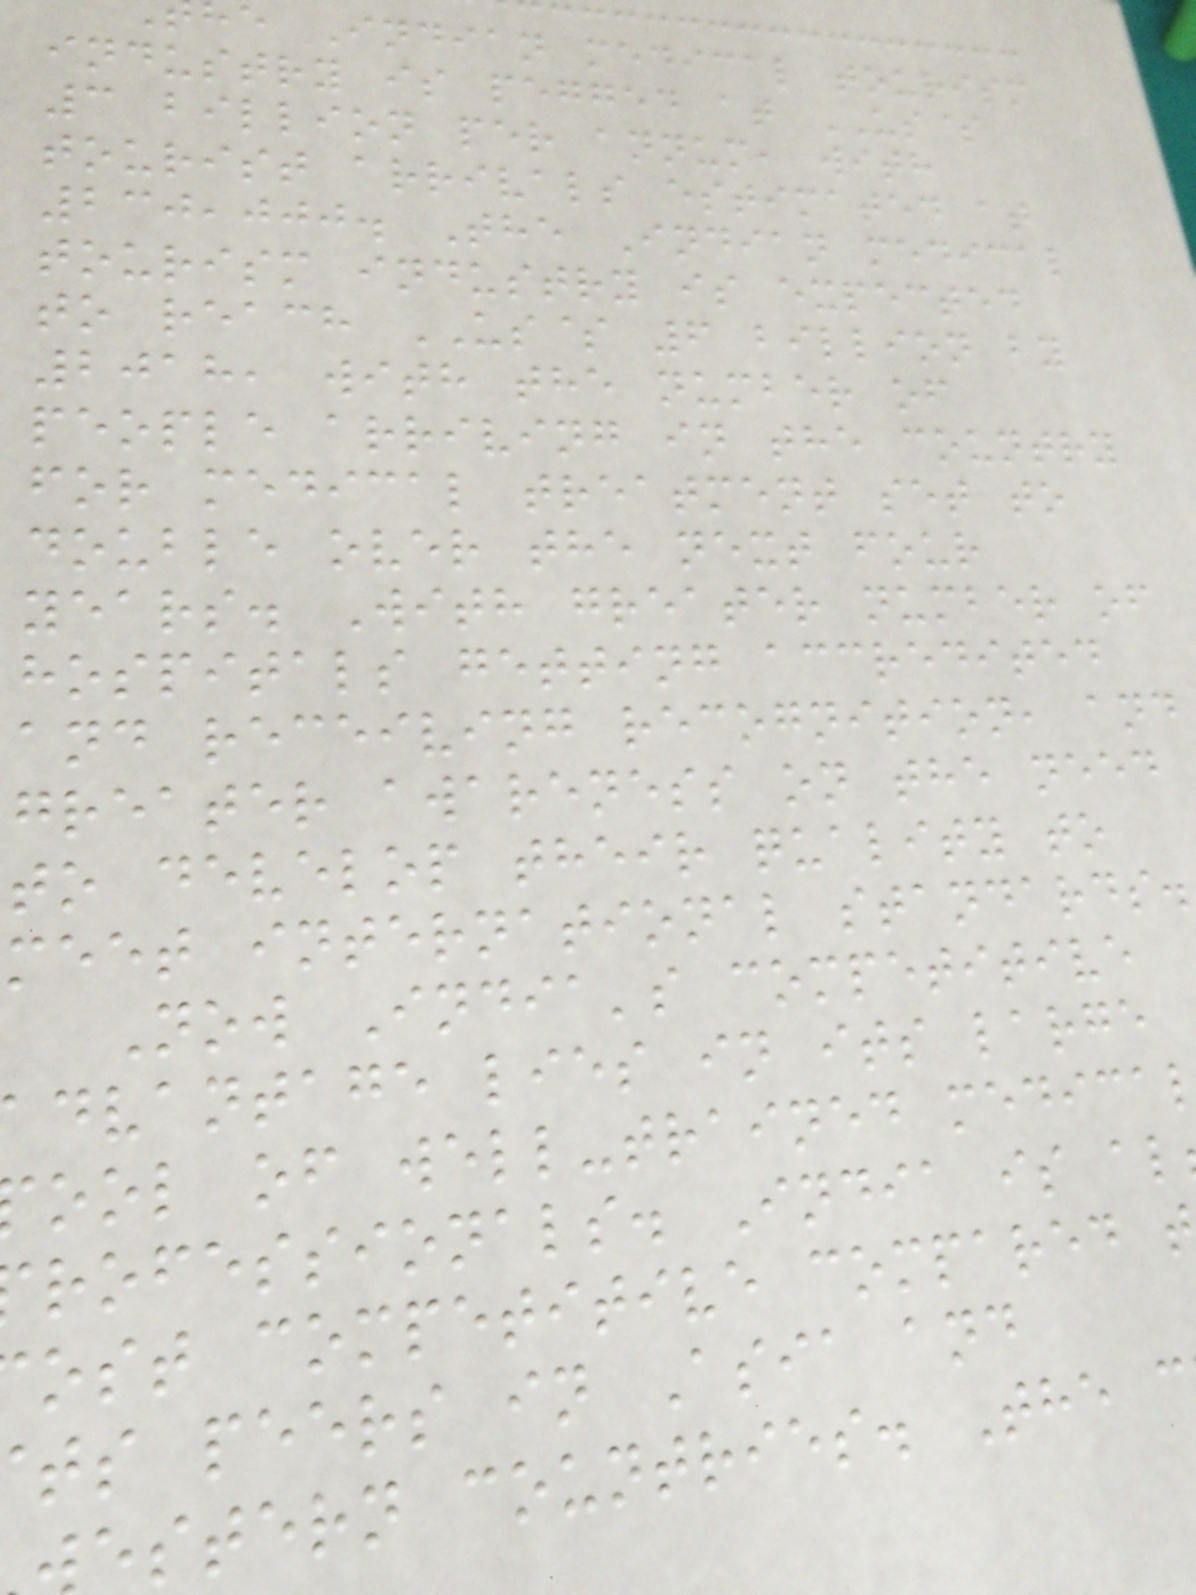e Indian medical tourism
industry is pegged at US$
3 billion per annum, with
tourist arrivals estimated at
230,000. The Indian medical
tourism industry is expected
to reach US$ 6 billion by
2018, with the number of
people arriving in the country
for medical treatment set to
double over the next four
years. With greater number of
hospitals getting accredited
and receiving recognition, and
greater awareness on the need
to develop their quality to
meet international standards.
Now India's competitive
dvantage lies in its large
ool of well-trained medica
rofessionals. India is al
ost competitive compared
ts peers in Asia and
stern countries. The c
